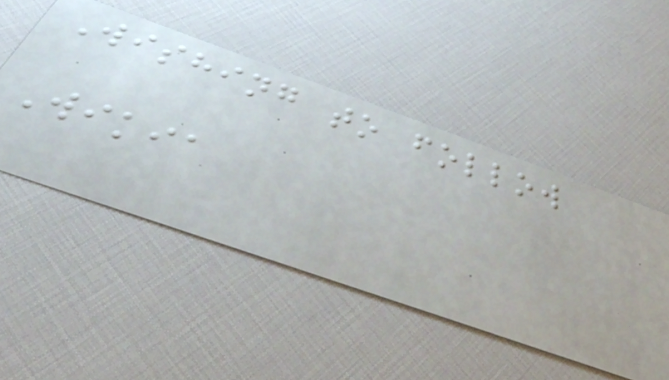Wishing to follow
Wikia
